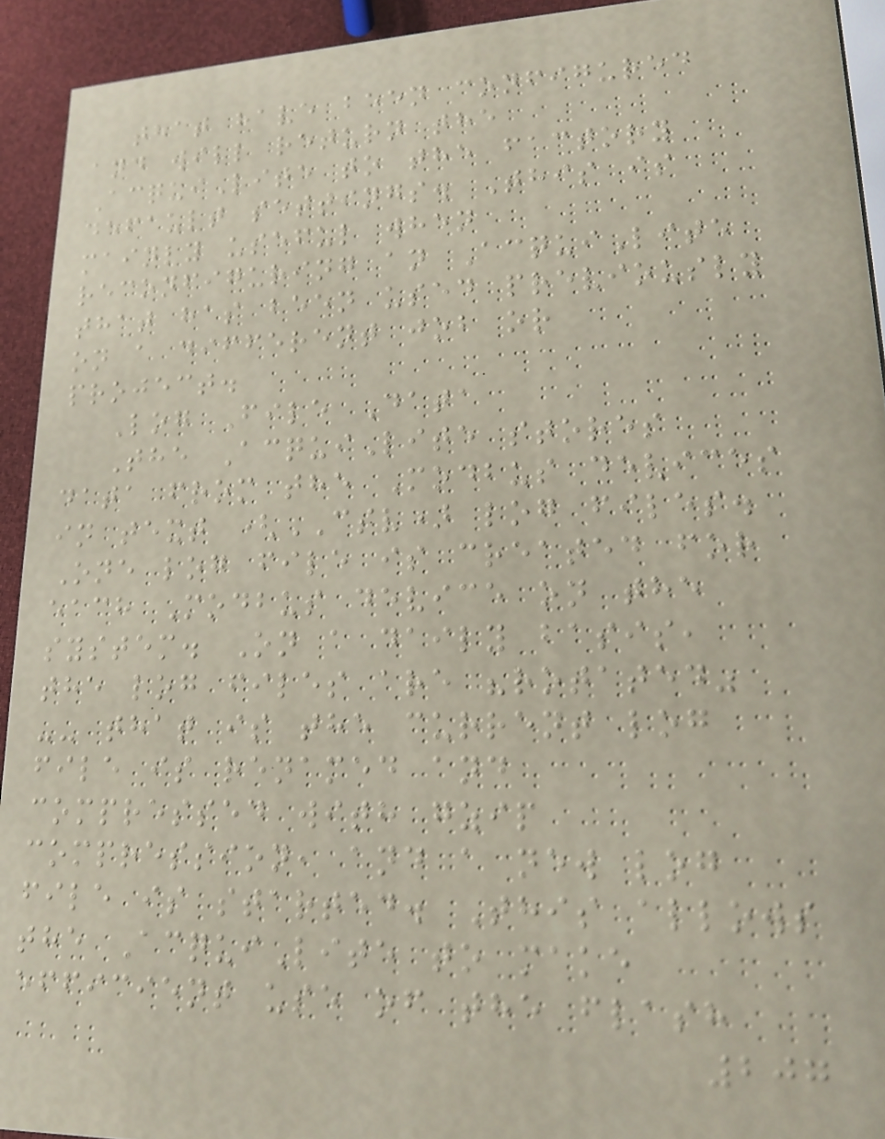that have been configured
and will return the
AcquiLite to the factory
default settings. This is
mainly useful when
reconfiguring an AcquiLite
that has been used previously
on a different job or
project.
Log File Data
The AcquiLite stores
data from the Modbus devices
in text (CSV) log files.
One log file is created for
each Modbus device on the
system. On a daily basis,
the log files are "rotated"
-- that is the current log
file is renamed and
compressed with gzip
compression, and a new log
file is started. This allows
the AcquiLite to make
efficient use of the flash
207
